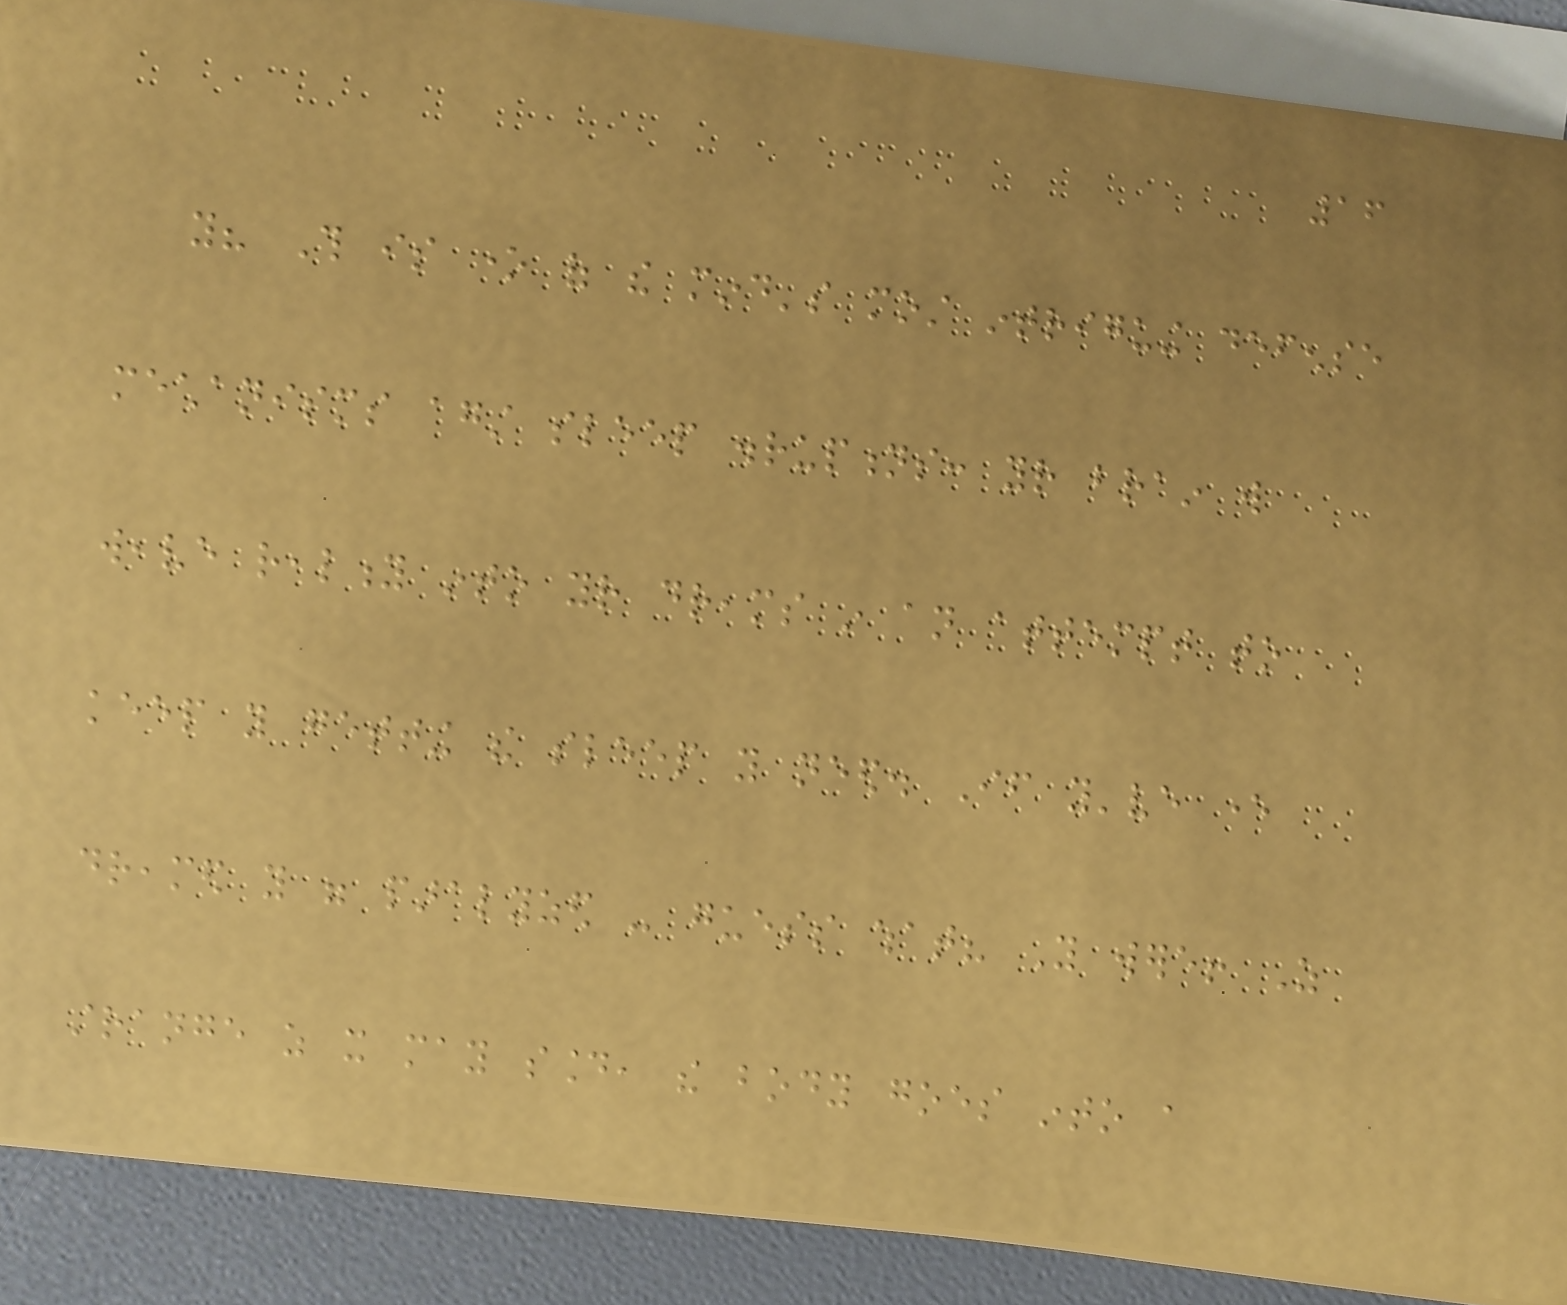16
you? This is one of the mind's most intriguing defense
mechanisms against sleep disruptions: your brain will
weave reality into your dreams in an attempt to
keep you getting the sleep you need. If you've ever
dreamed you were paralyzed - guess what? You were! As
strange as it may sound, the body goes into a
